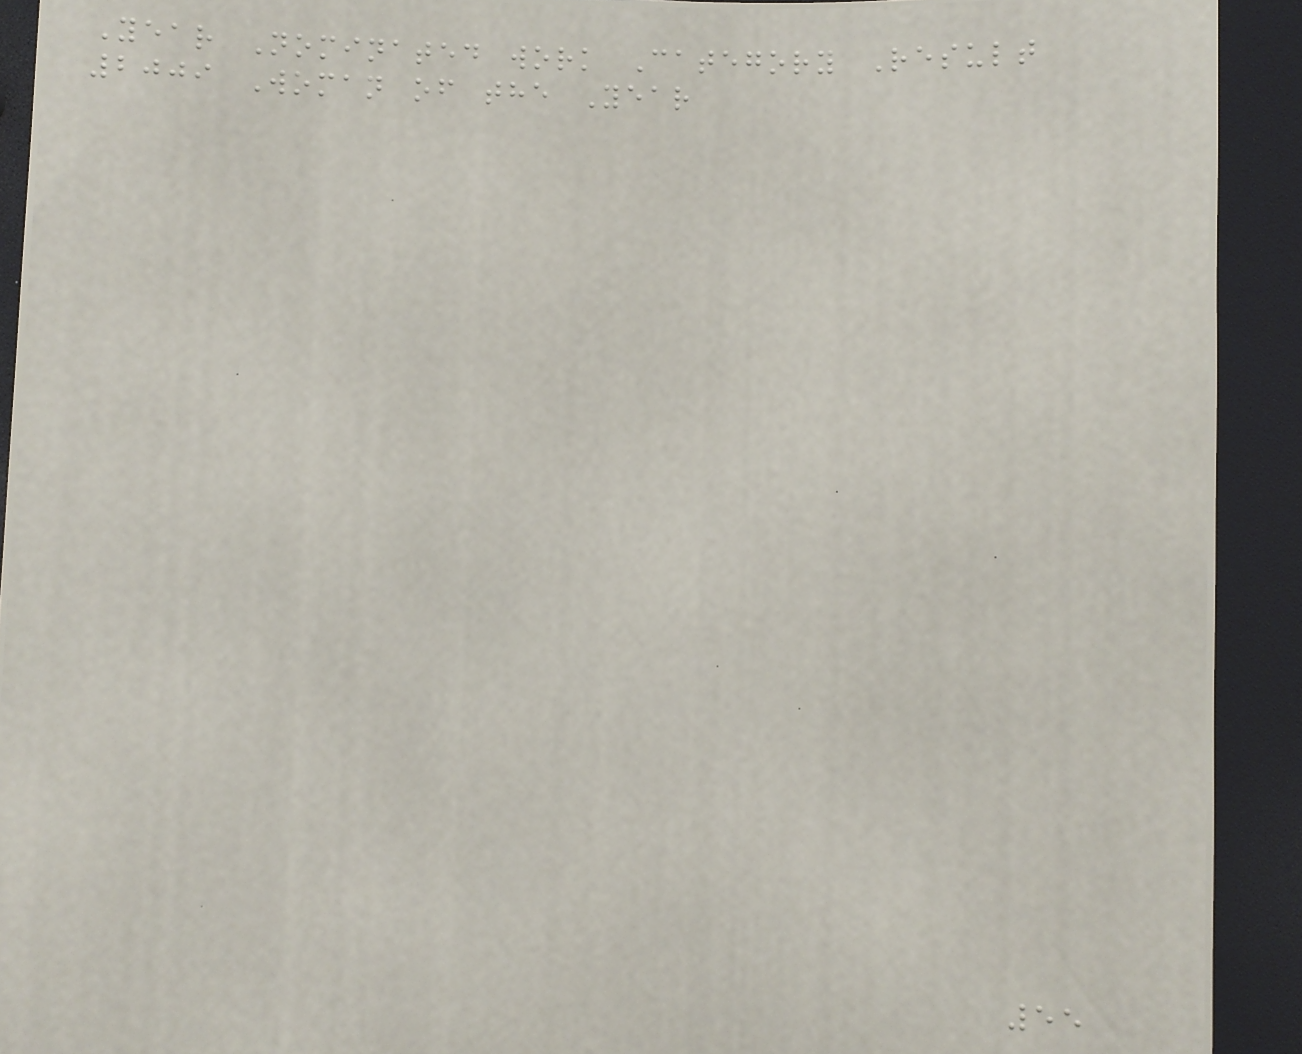Year Nominated work Category Result
2009 Woman of the Year
55
